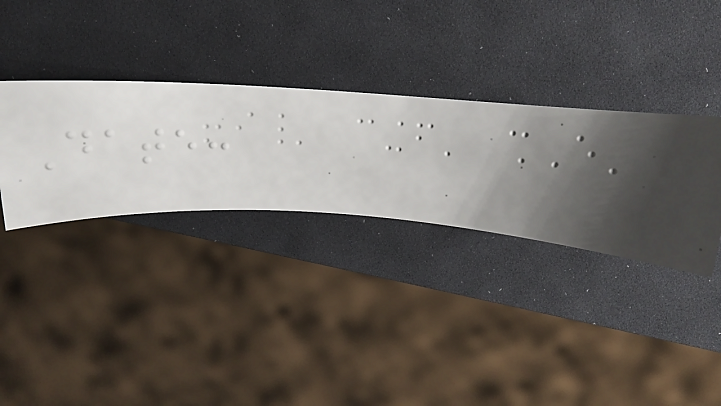Date:
